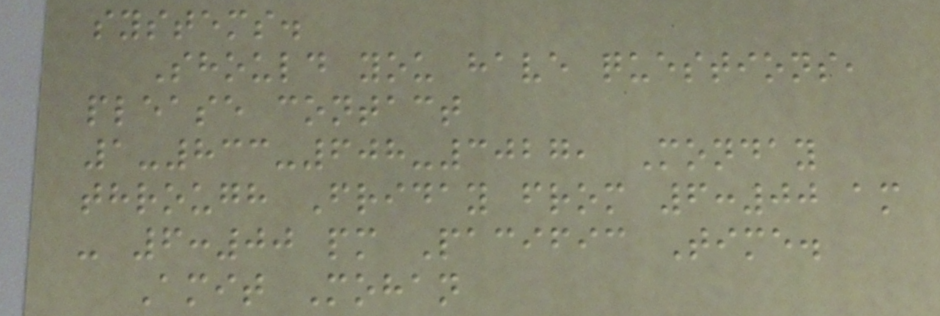systems.
Should you have questions,
please contact
1-833-608-3027, Monday
through Friday from 6:00 am
- 6:00 pm Pacific Time.
Amit Mohan
